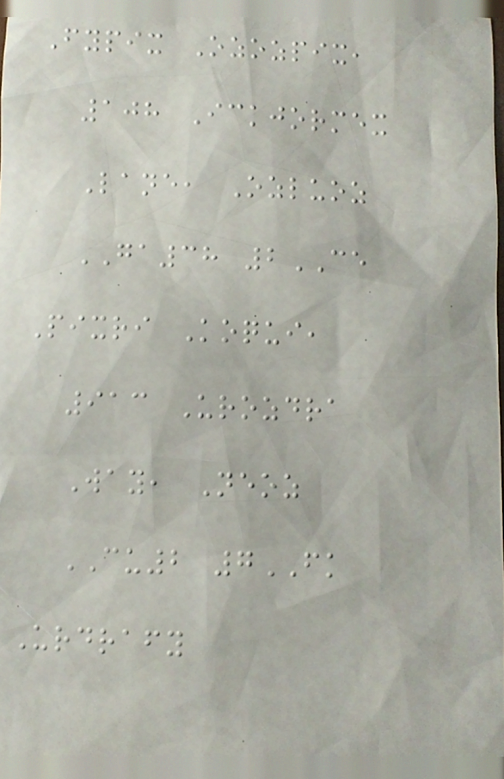Fypix Ozozpix,
108 Ickjormex
Lane, Ozluoz
GA38 2CE
Pixri Koqui,
913 Urozdra
Way, Neoz
CU2 7FK
Urdrafy
